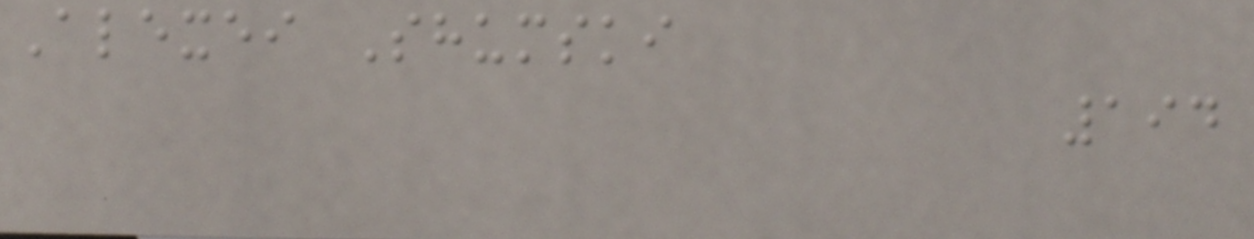Alexei Shumski
194
